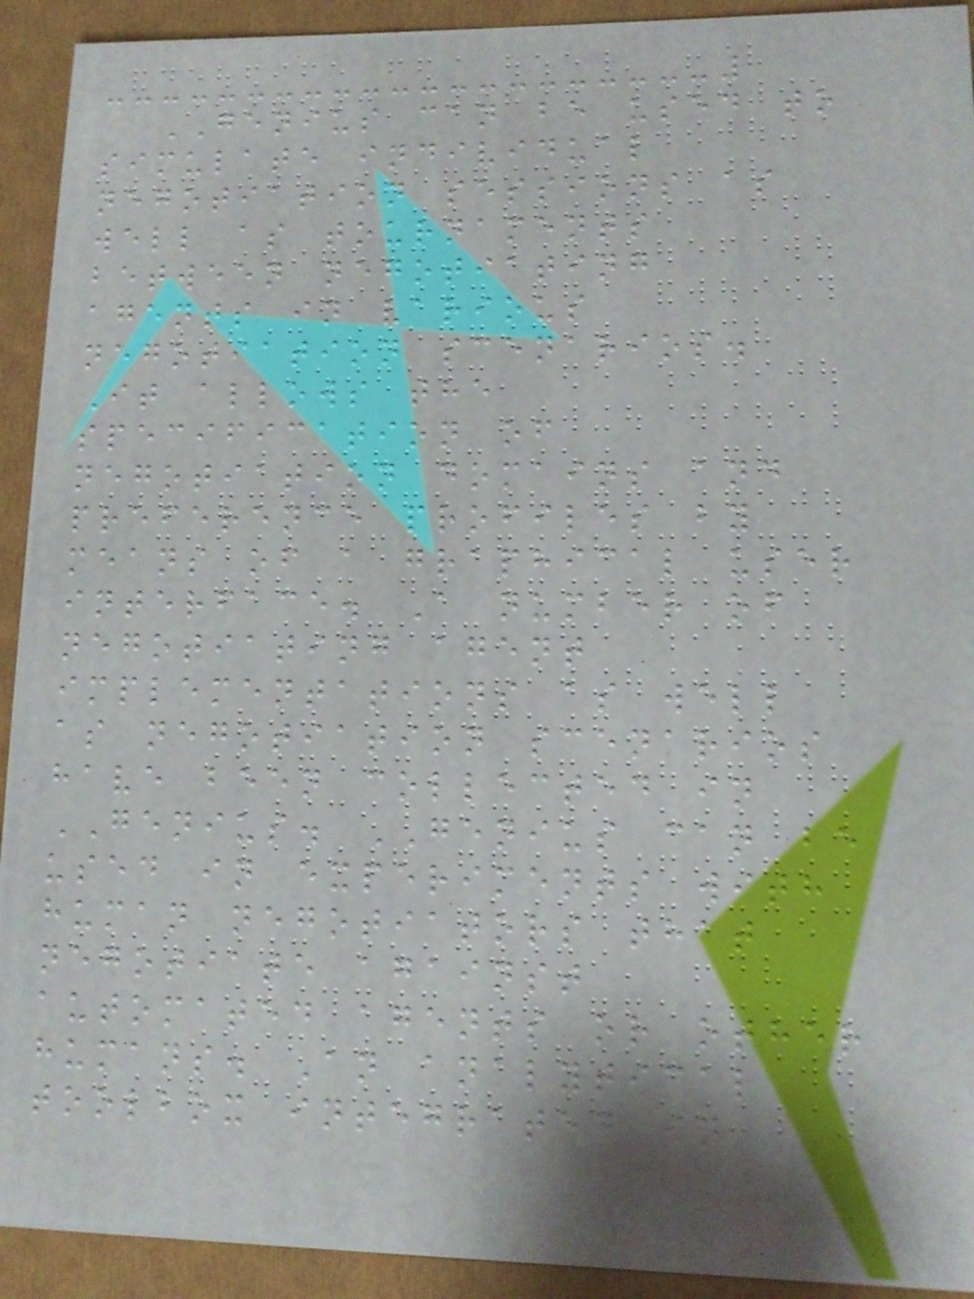GENIUS can be used to
simulate individual
negotiation sessions as
well as tournaments
between negotiating
agents in various
negotiation scenarios.
It allows the
specification of
negotiation domains and
preference profiles by
means of a graphical user
interface. A number of
negotiating agent
implementations as well
as negotiation scenarios
have been collected in
GENIUS. GENIUS can be
used in experiments with
human negotiators that
negotiate against
automated agents or other
humans. An analytical
toolbox integrated in
